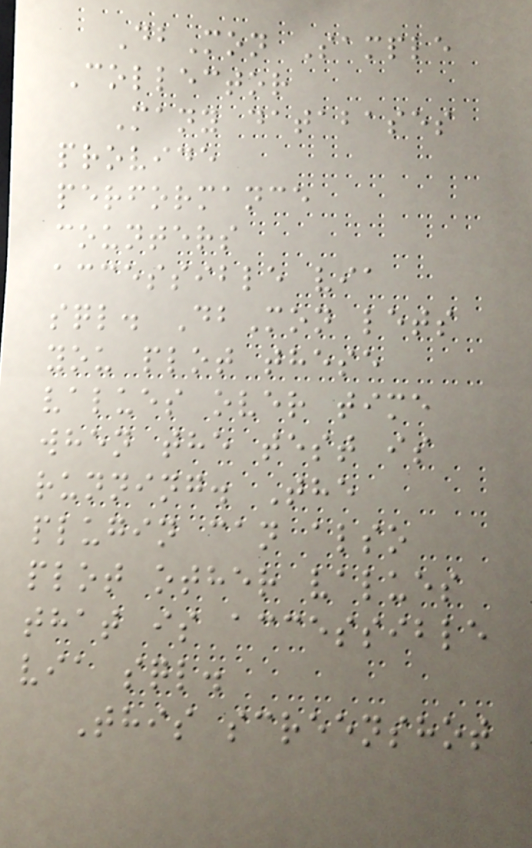DbMon Sample
Collector
Many databases
provide
performance
counters
accessible via
sql. DbMon lets
you plot these
values over time
when the test is
running. The
plugin can also
plot other values
that is accessible
via sql.
This screenshot
